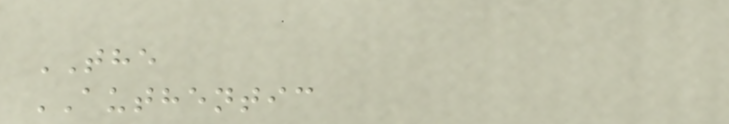THE
AUTHENTIC
